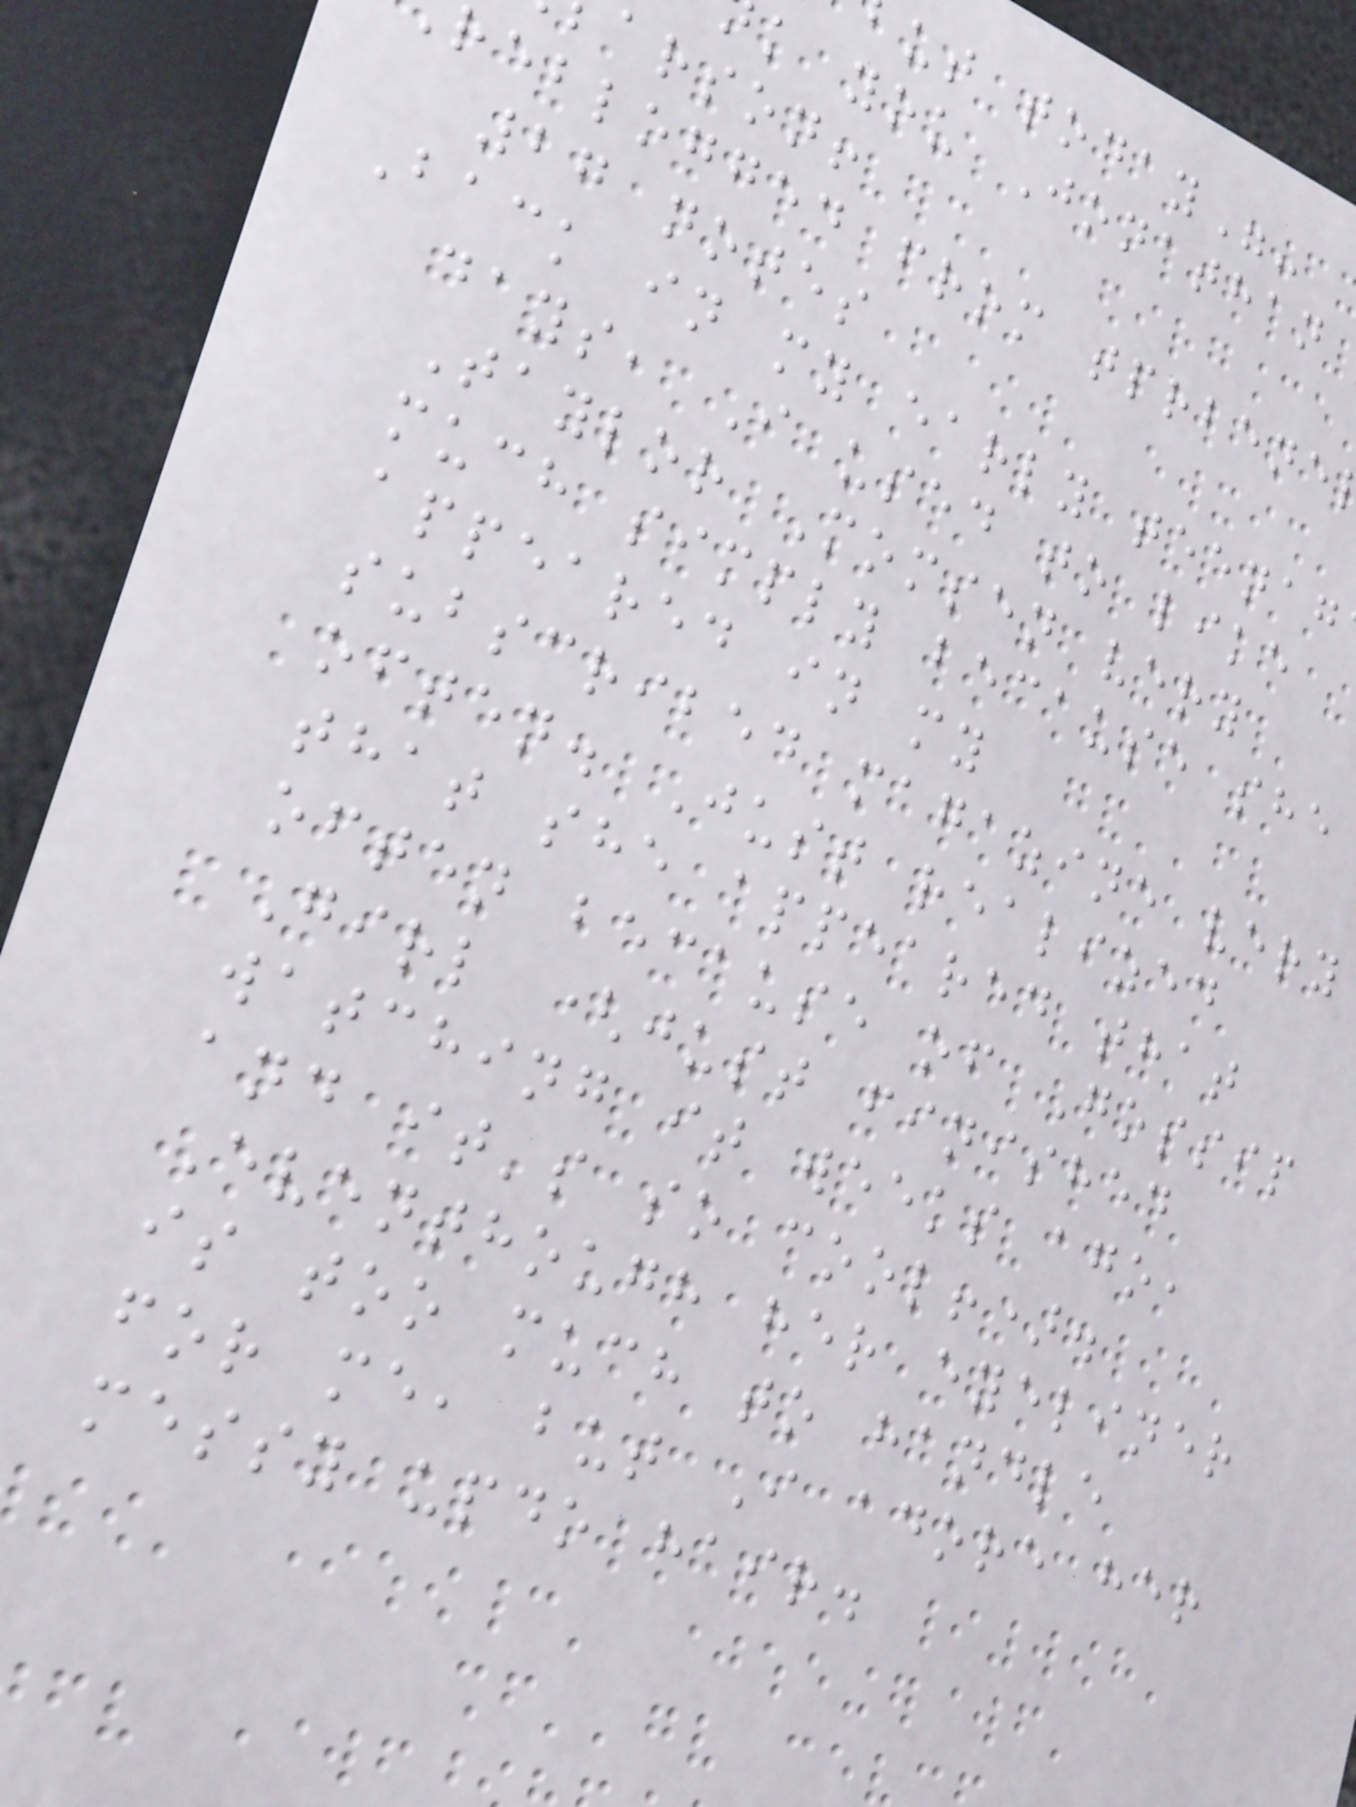ut today"-
k you Jonathan
arson!
reblogged from tprbene
27 notes
Back in my early teenag
days, I used to like
Taylor Momsen very
much simply because she
appeared in my
subscribed magazine very
often. Just realized
that she appeared that
often because of Gossip
Girl (just finished
watching it weeks ago,
and it's so cool!).
Eventhough her eyeliner
is too much to handle
for me, but I adore her
messy updo hair.
